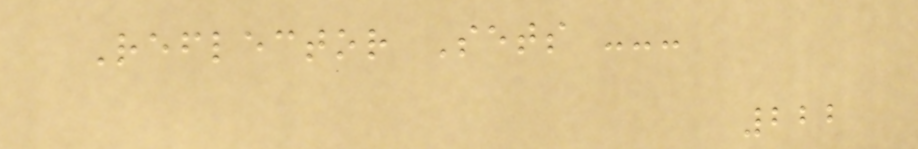Reflector Sets ---
222
